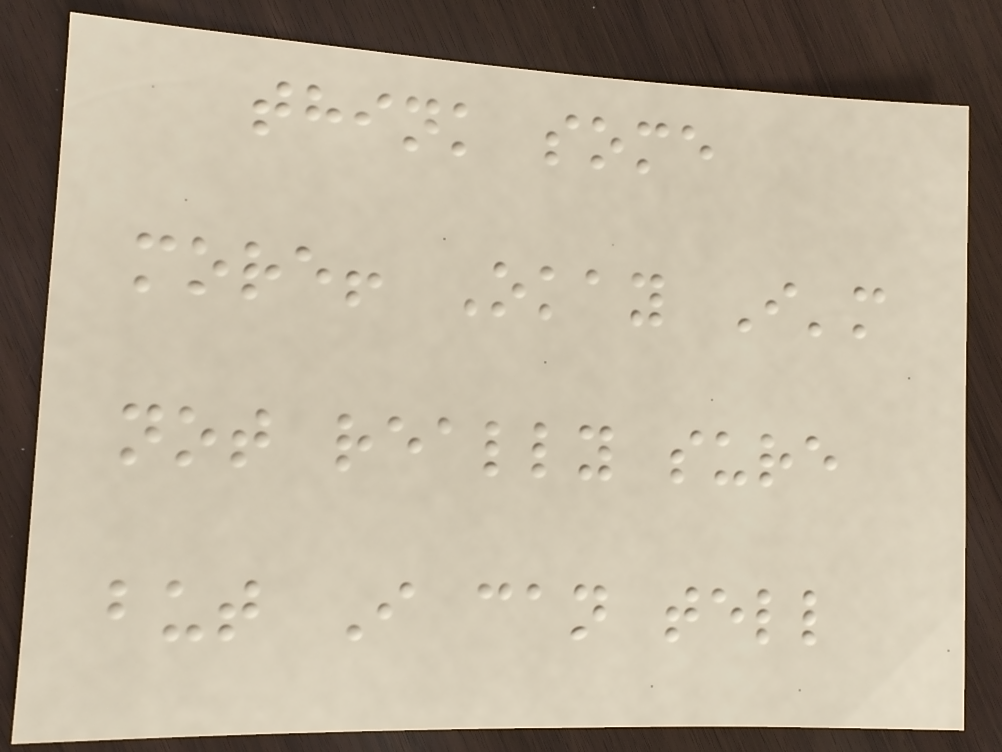think some
more! Okay I'm
not really sure
but I can tell
